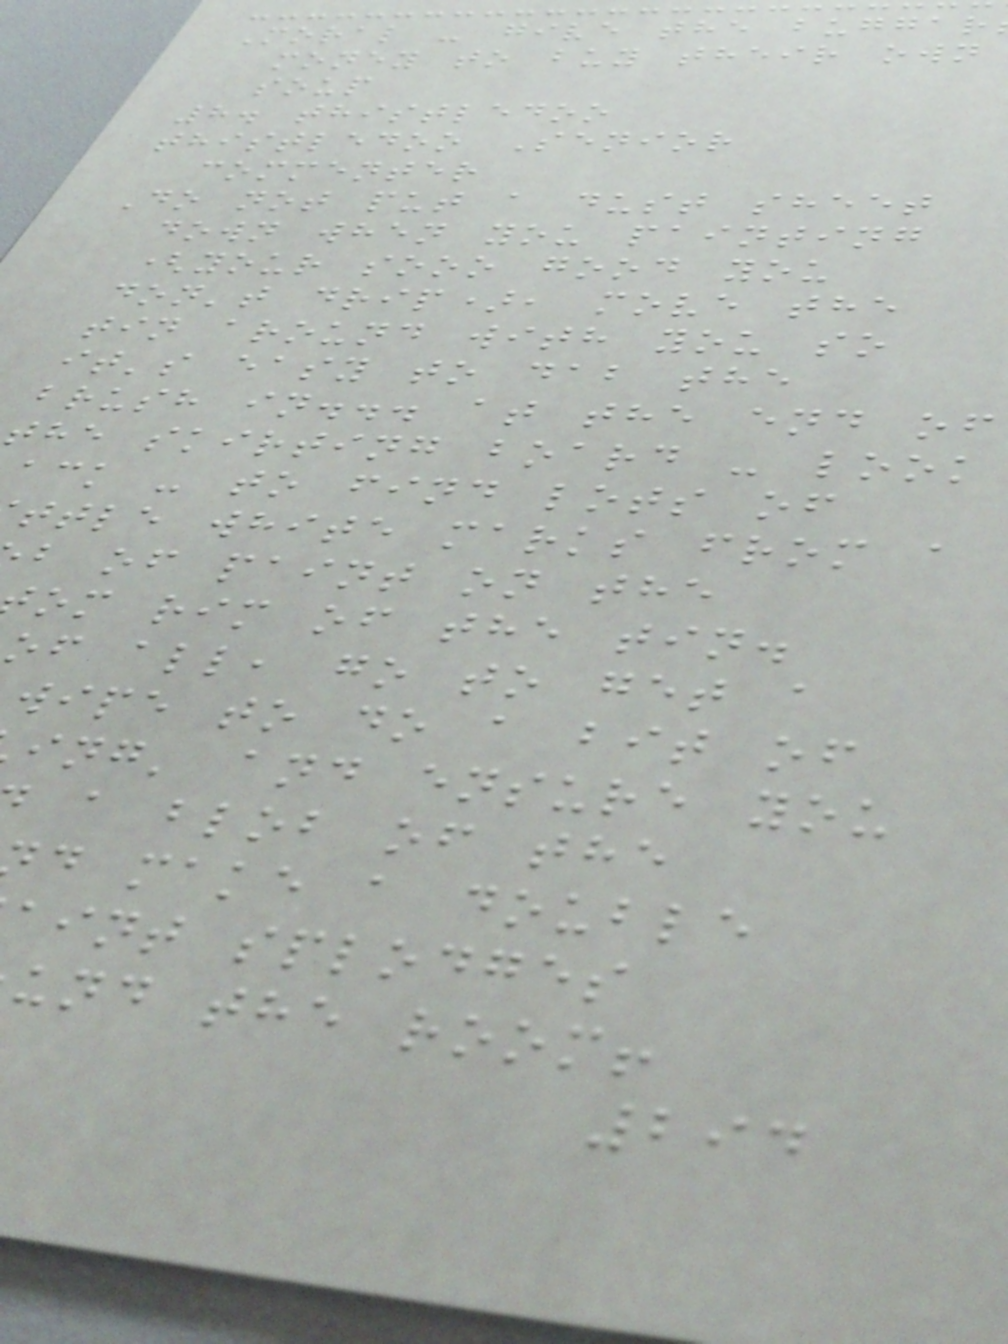Moral - give the buggar
money to buy their own
soup
8. thistledoo
thistledoo Senior
commenter
Do not put a dust sheet
down when you painting
(your sooo good you
don't drip), move the
tin around with you so
it's easy to dab the
brush in... at the end of
the skirting board - look
ack - to find lots of
ttle white marks from a
b of paint on the
om rim of the tin.
of all, go to get a
wipe to do a bit of
ing' and ensure you
a blob of the
d make a double
aint splodges
und the room!
294
